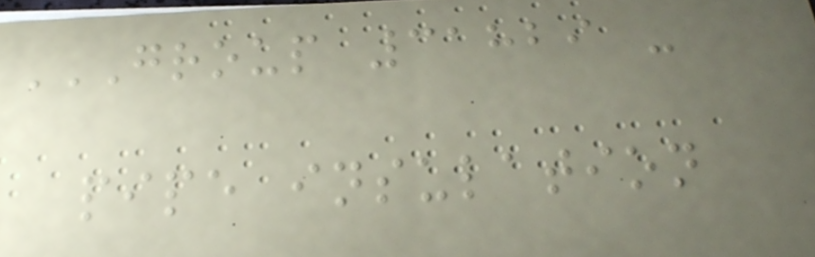GROUP 31829 -
PIPE INSULATION
